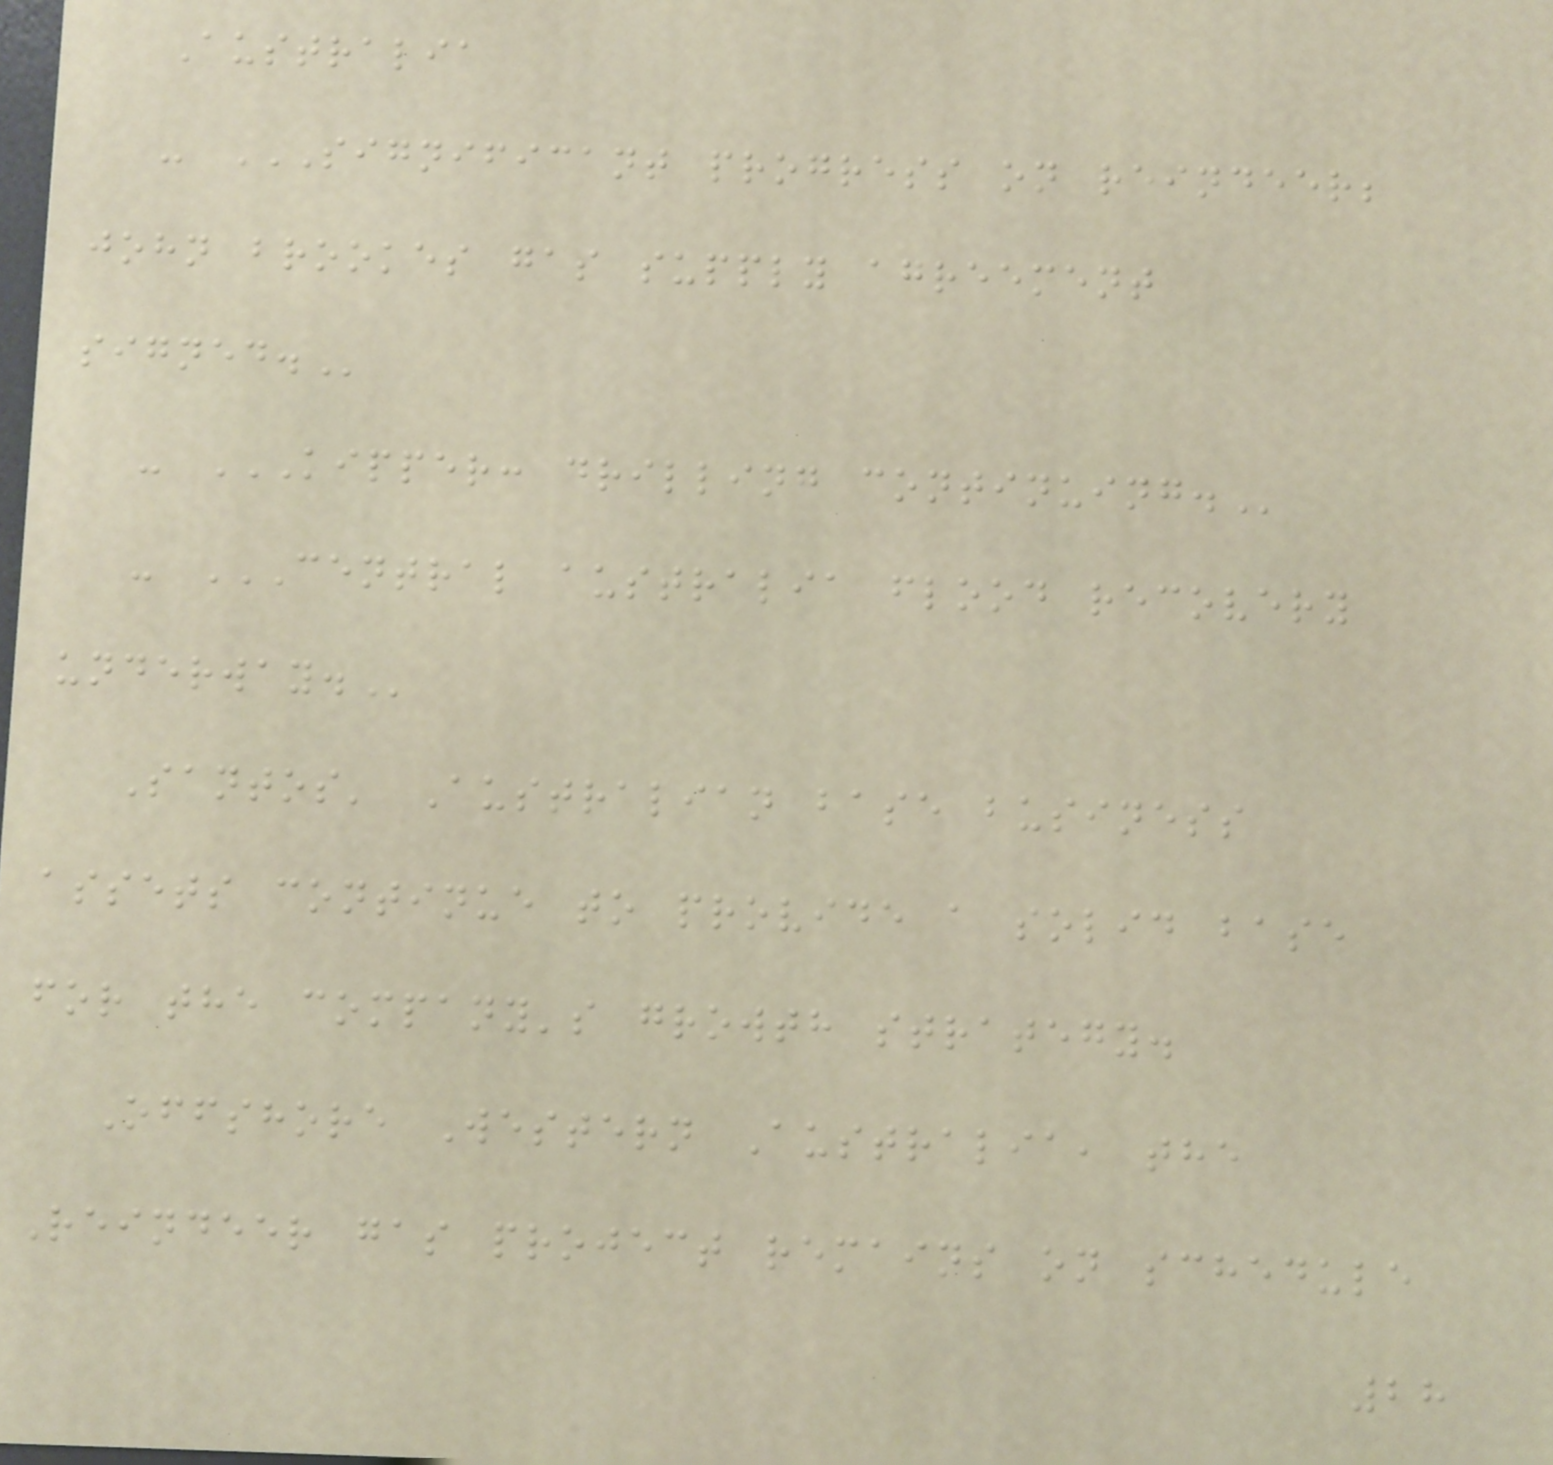Australia
- SIGNIFICANT PROGRESS ON REINDEER;
JOHN BROOKES GAS SUPPLY AGREEMENT
SIGNED.
- KIPPER: DRILLING CONTINUING.
- CENTRAL AUSTRALIA FLOOD RECOVERY
UNDERWAY.
Santos' Australian base business
assets continue to provide a solid base
for the company's growth strategy.
Offshore Western Australia, the
Reindeer gas project remains on schedule
28
